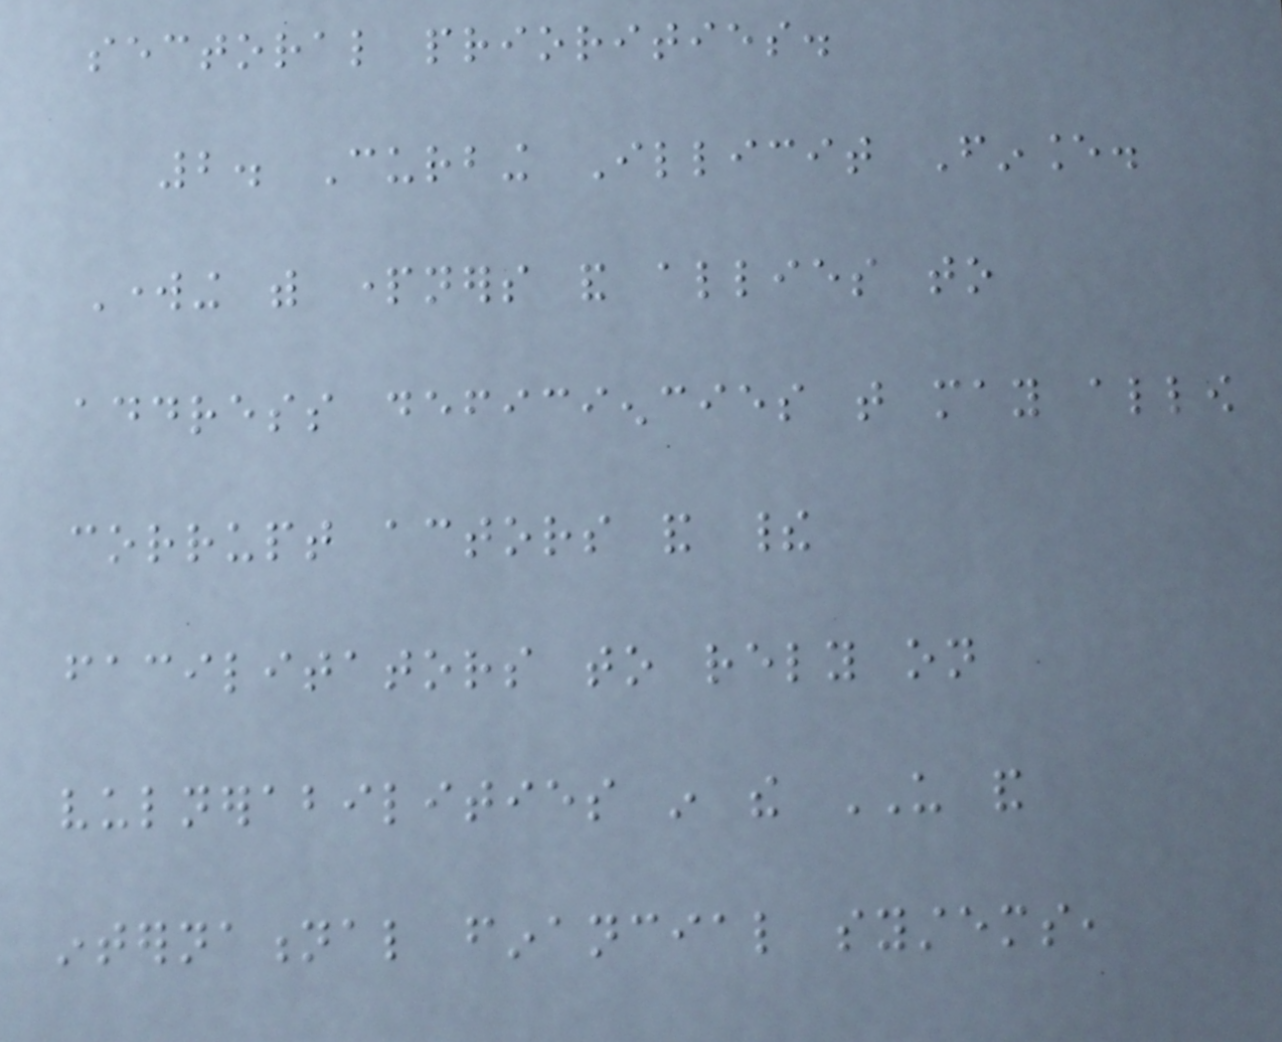sectoral priorities.
2. Curbing Illicit Finance.
Working with partners and allies to
address deficiencies that may allow
corrupt actors and their
facilitators to rely on
vulnerabilities in the US and
international financial systems,
